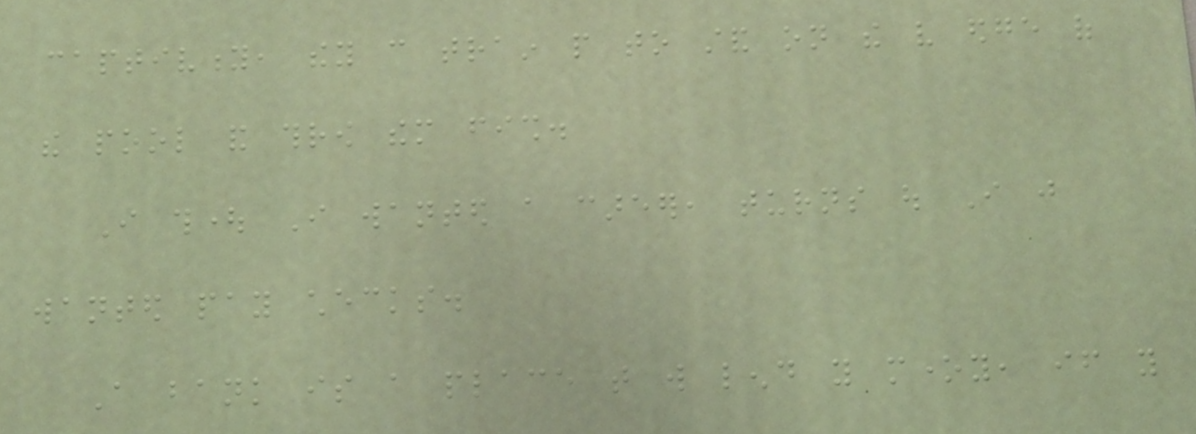captivity, they can train people to stand on the very edge of
the pool and throw them fish.
I thought I wanted a career, turns out I just
wanted pay checks.
A bank is a place that will lend you money, if you
